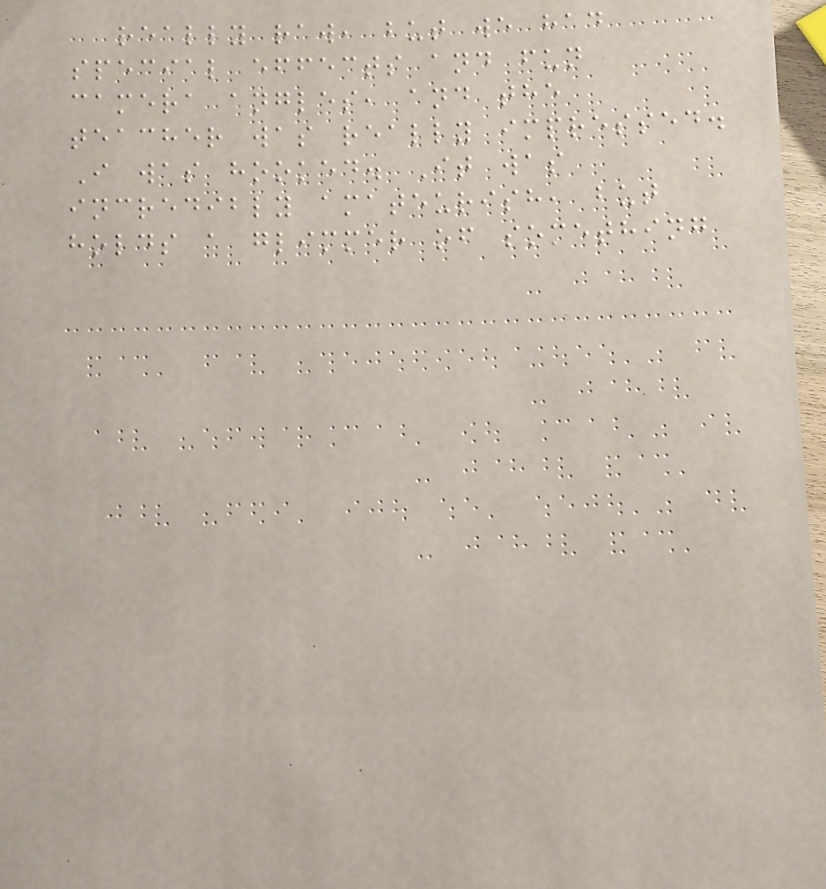really raw, but we had
special effects and fun
camera angles, and the
teacher was really impressed.
I was hooked. It was
incredibly amateurish, but
holds a glimmer of something
